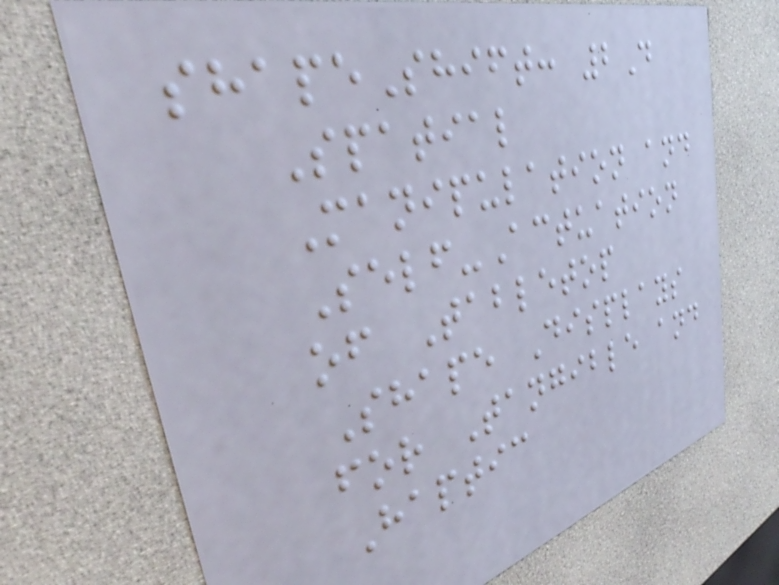shapeShift: 2D
Spatial
Manipulation and
Self-Actuation
of Tabletop
Shape Displays
for Tangible and
Haptic
